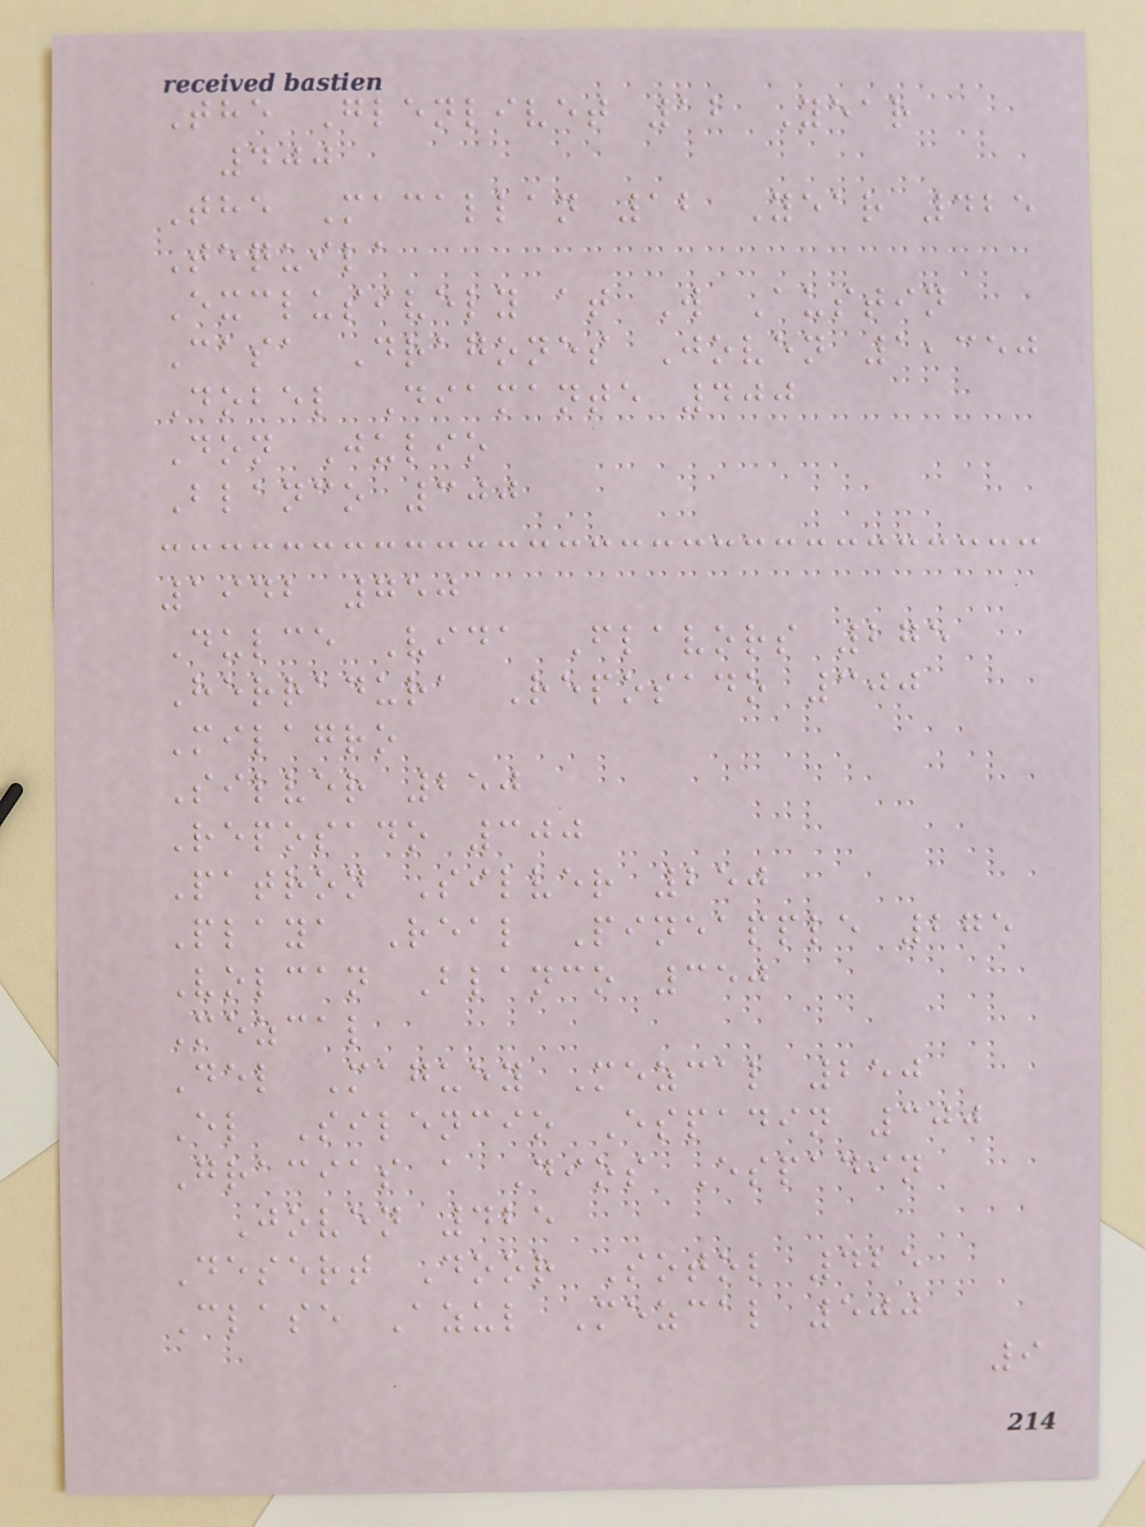The Glenlivet 12 Year
400
The Macallan 12 Year 425
Tequila
Exclusively at W Austin
Casa Dragones Joven 1,350
Dobel Diamante 400
Don Julio
Blanco 300
1942 750
Dulce Vida Flavors 275
Herradura Reposado 300
Milagro
Silver 250
Reposado 300
Patron Silver 250
Playa Real Pineapple 275
Volcan Blanco 350
Mezcal
Del Maguey Mezcal 250
El Silencio Espadin 300
Gracias a Dios Espadin
Joven 425
Desert Door Sotol 425
Clase Azul Mezcal 500
9
